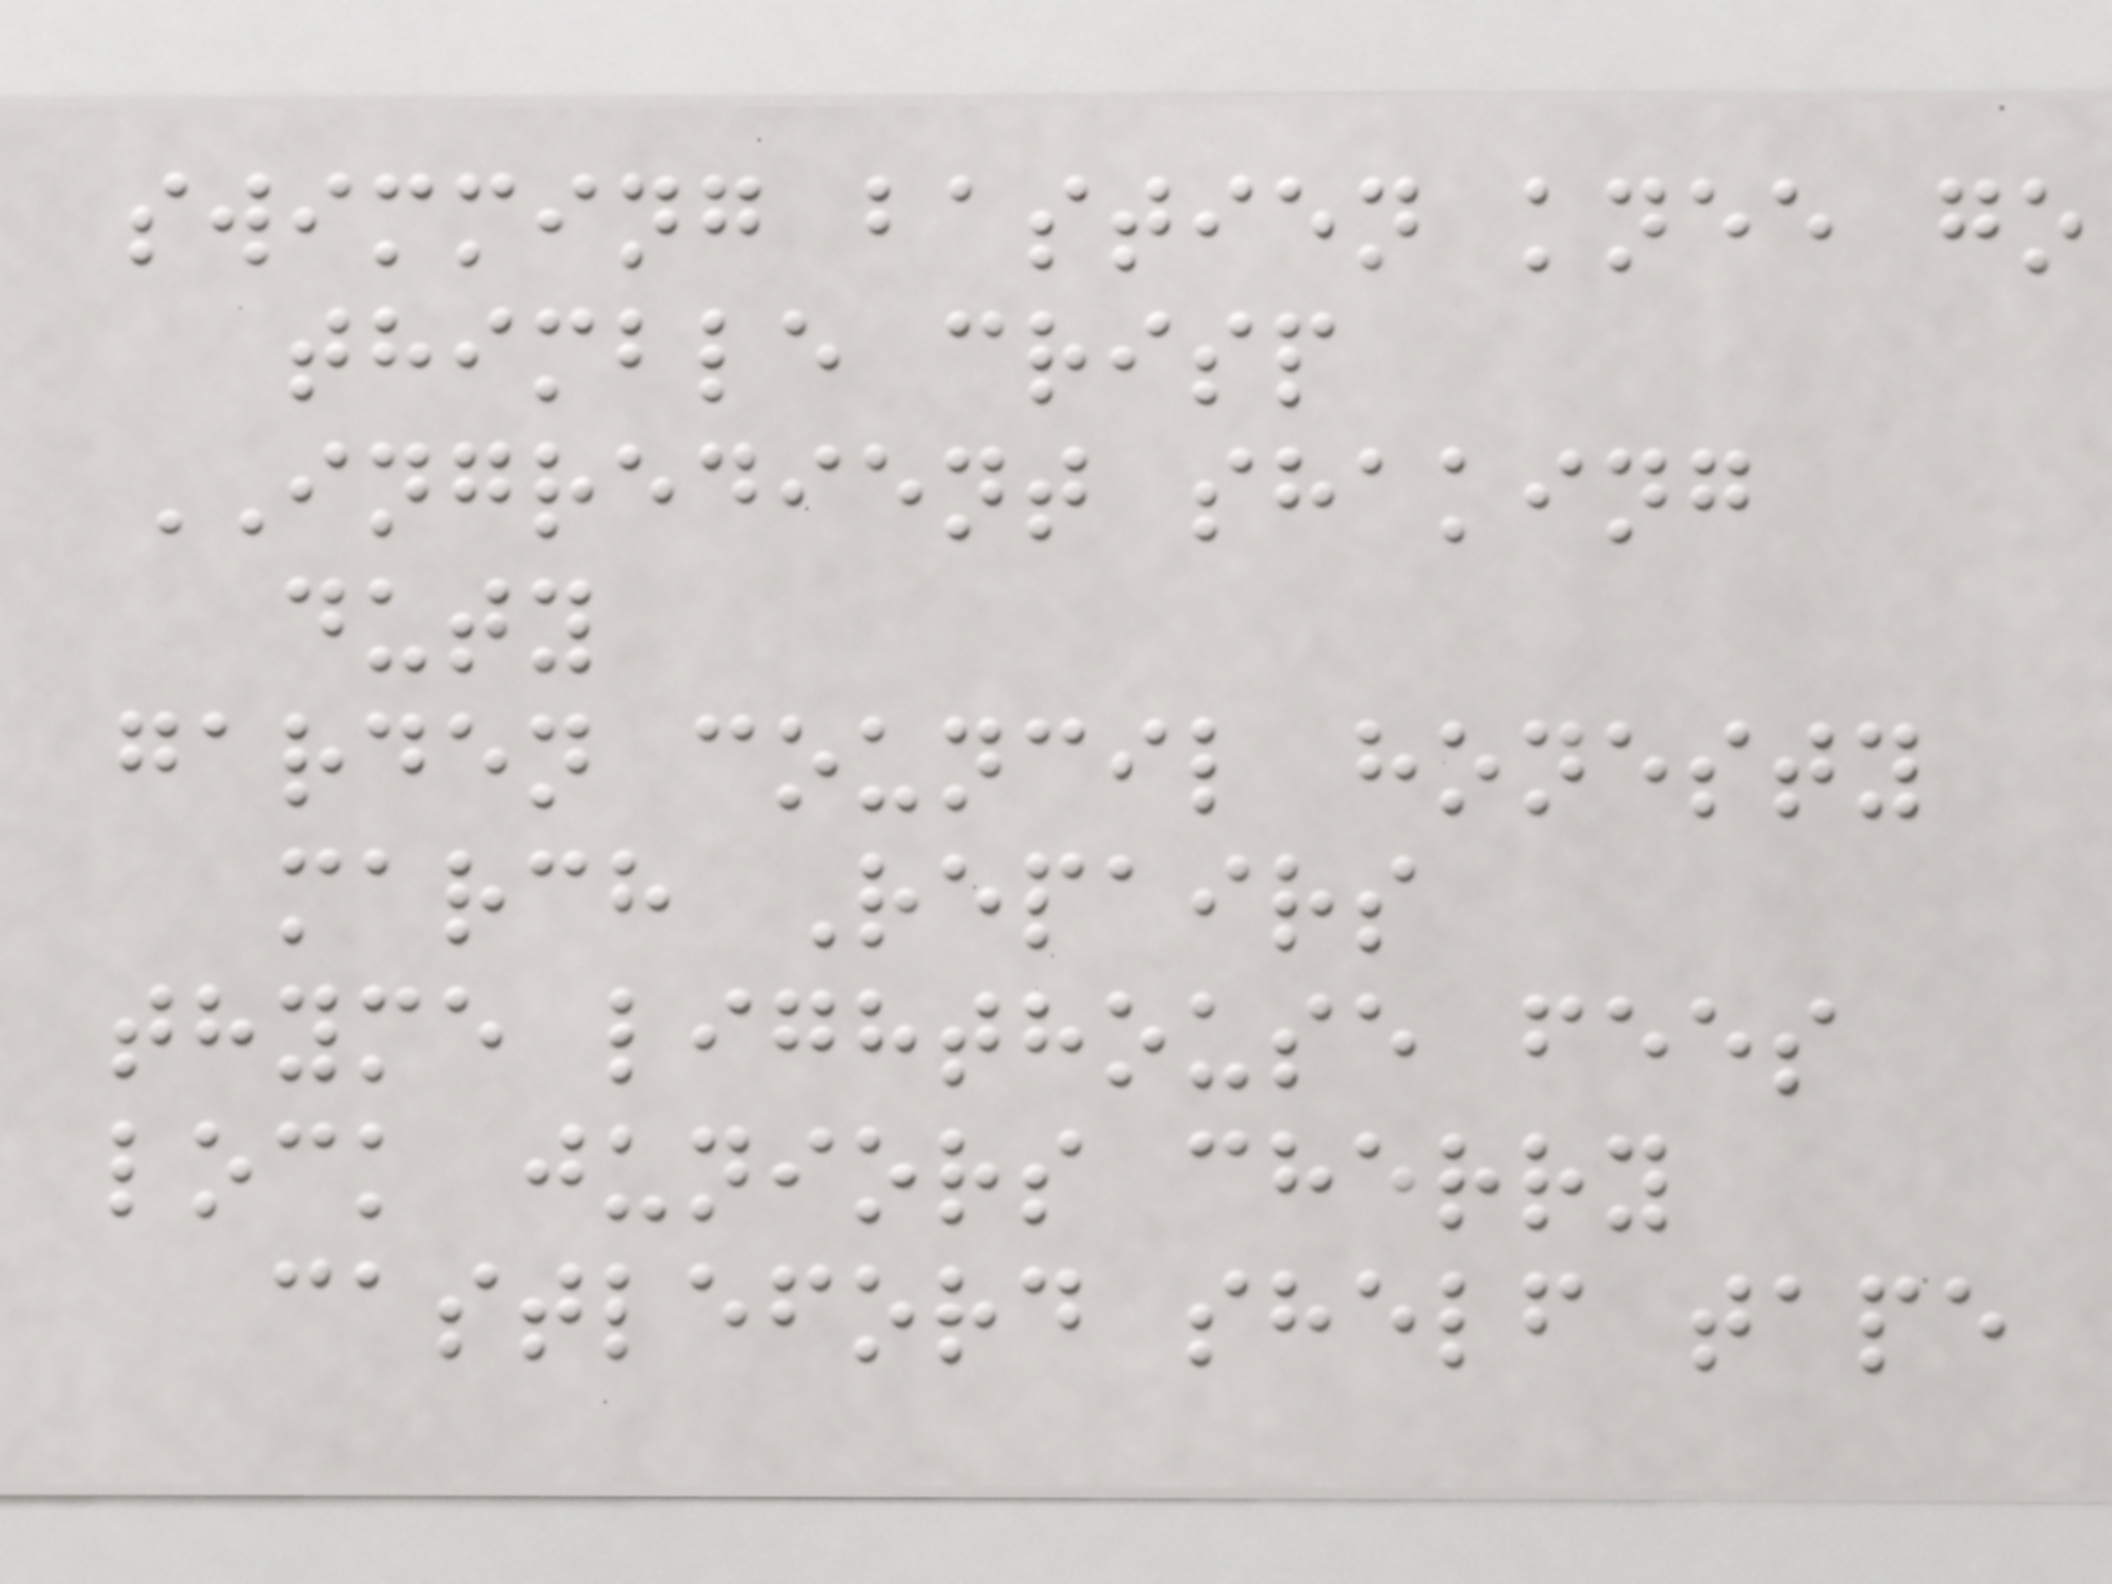swimming bastien knee go
thimble crisp
INGREDIENT shaking
duty
garden council honesty
march Repairs
thyme lighthouse fees
lock juniors cherry
castleford shelf tape
